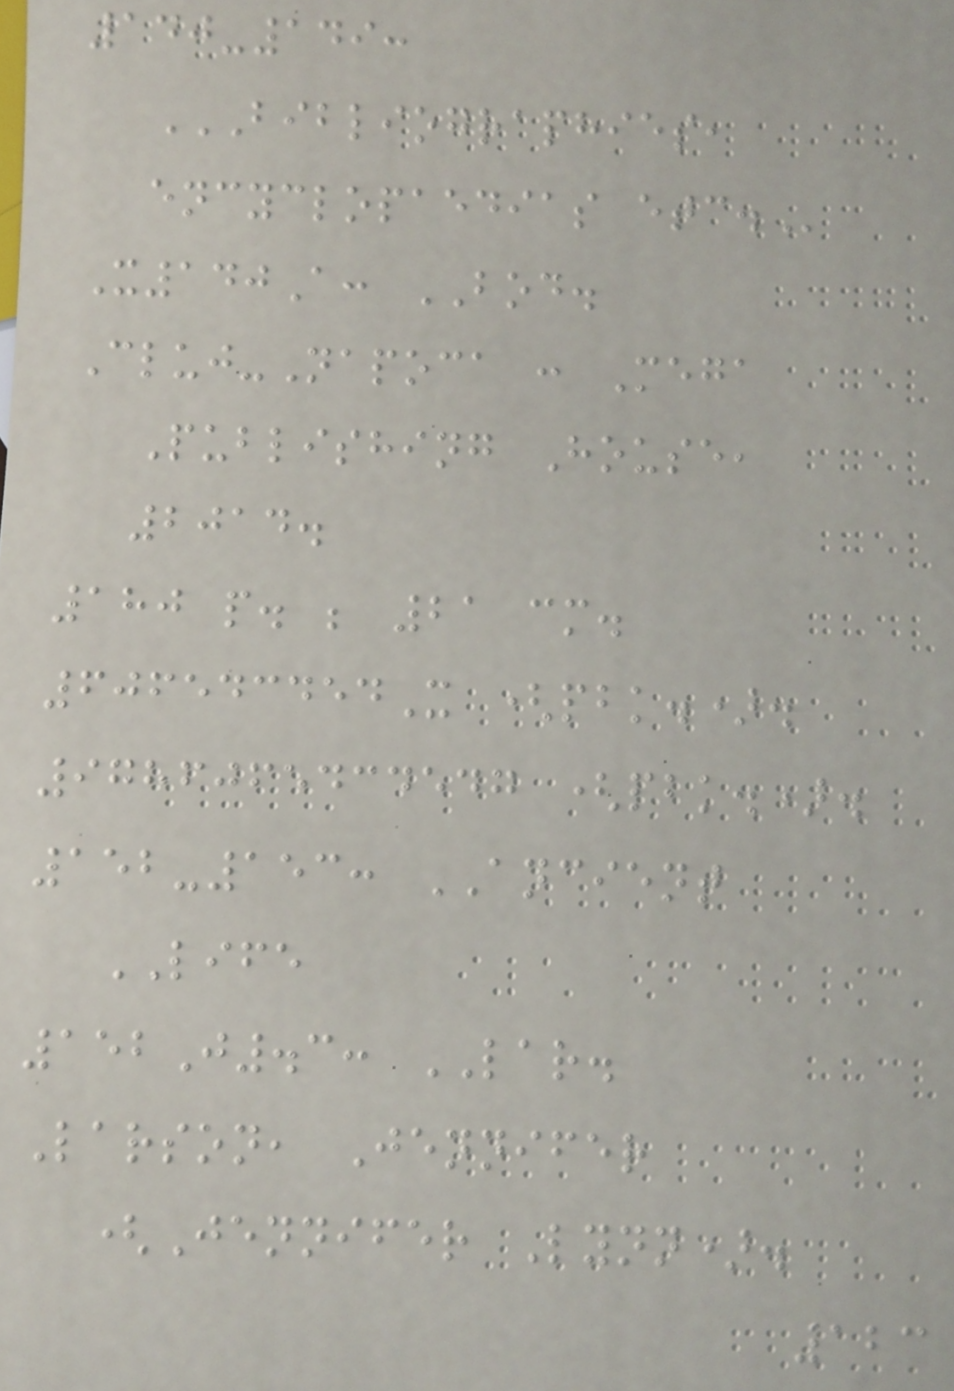140-149:
BIBLIOGRAPHIES,
ENCYCLOPAEDIAS ETC.
X140A: BOD.
Cluj-Napoca : Mega
Publishing House,
2014.
180 p. ; 21 cm.
606543454X (pbk.).
9786065434547 (pbk.).
152-153: ANCIENT
LIFE
152J.3: LAR.
Larson, Jennifer
(Jennifer Lynn).
123
